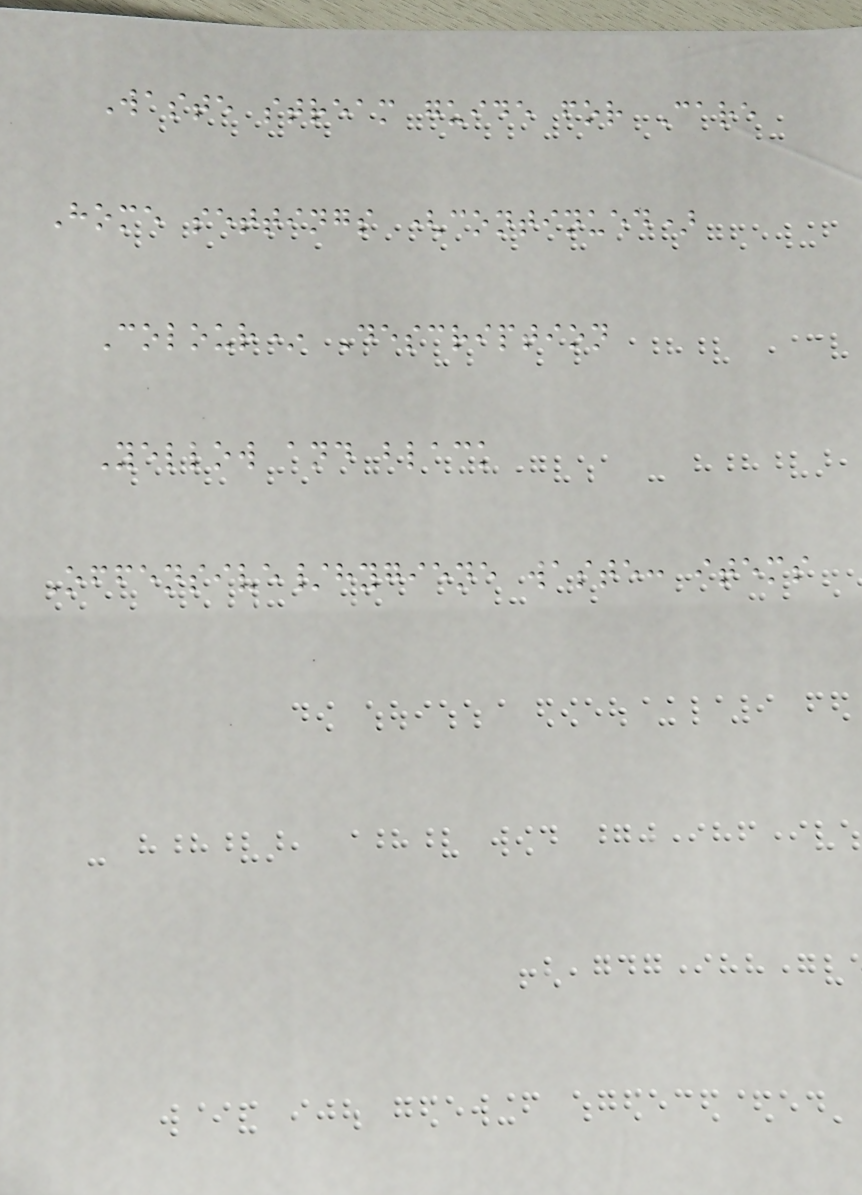Waste stream guide for Care
Home settings (continued)
Colour* Description
Yellow and black
Offensive/hygiene waste: items
